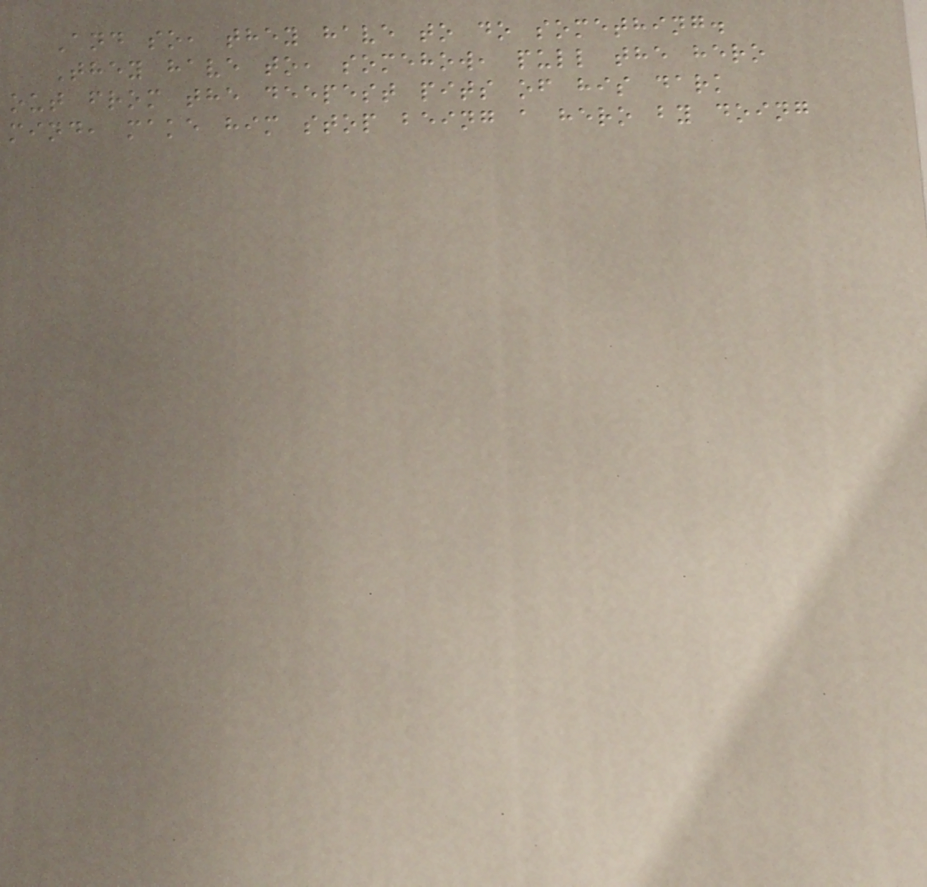And so, they have to do something.
They have to, somehow, pull the hero
out from the deepest pits of his dark
mind, make him stop being a hero by doing
